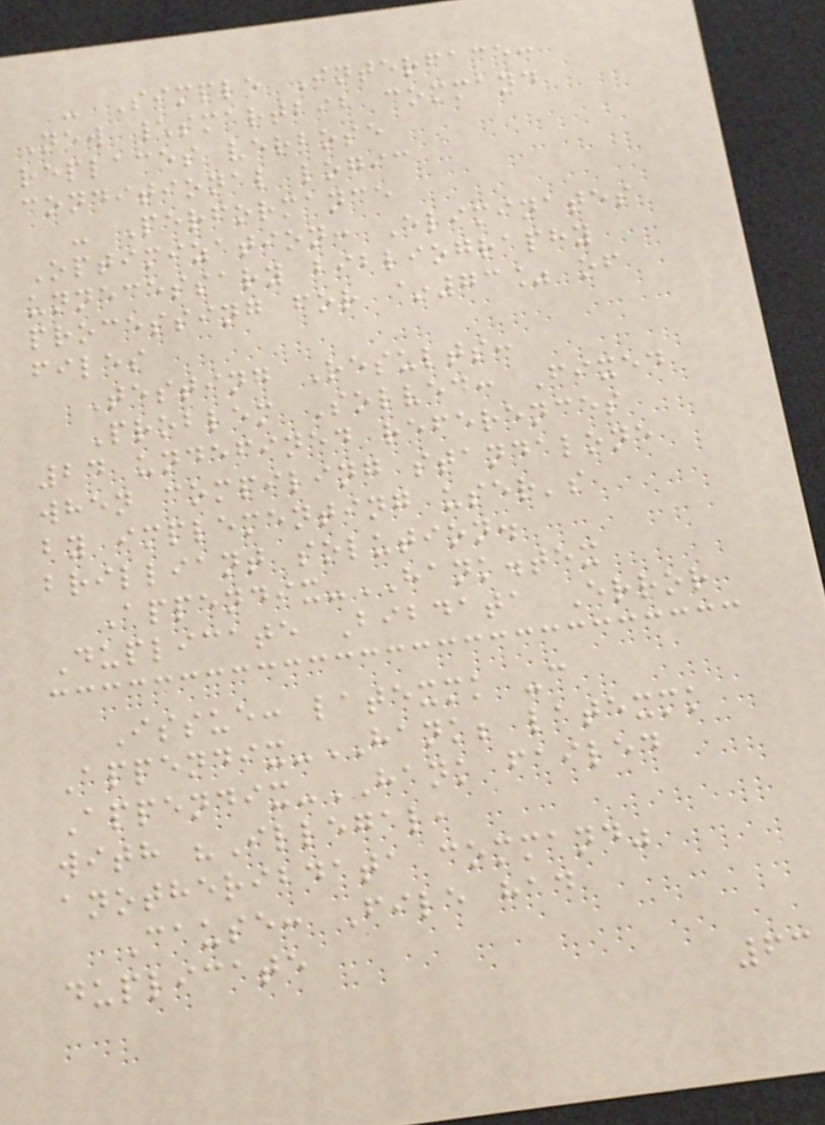- Simple Interface:
New \smartbib command
replaces verbose
conditional logic
- Performance
Optimization: Eliminates
unnecessary bibliography
processing for ~73% of
files
Testing Results:
Problem Solved: Fixed
24 undefined references
when compiling standalone
by implementing user's
brilliant solution.
Appendix-HANK.tex
Duplicate Bibdata Error
Issue: latexmk -c
Appendix-HANK; latexmk
Appendix-HANK failed
with "Illegal,
anotheribdata command"
Cause: File had
duplicate
63
